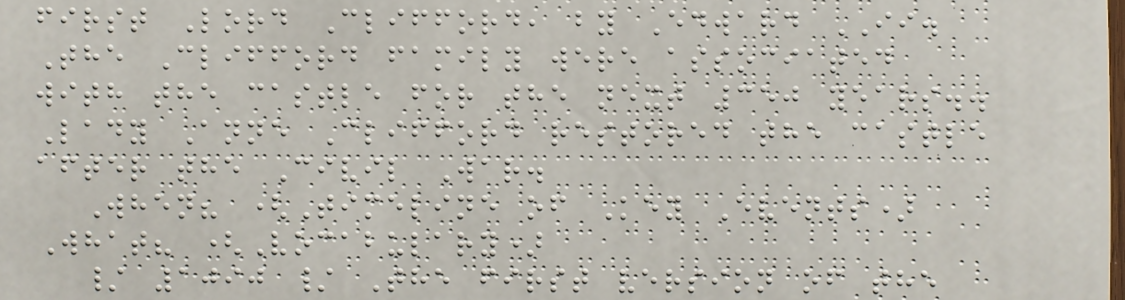first Lord Clifford, by Edward II.
The Clifford family were associated
with the castle for the next 350 years..
Lady Anne Clifford restored the castle
after the Civil War.
When? (Timeline of Key Events)
What? (Vocabulary)
/ 1090 / The first version of the
